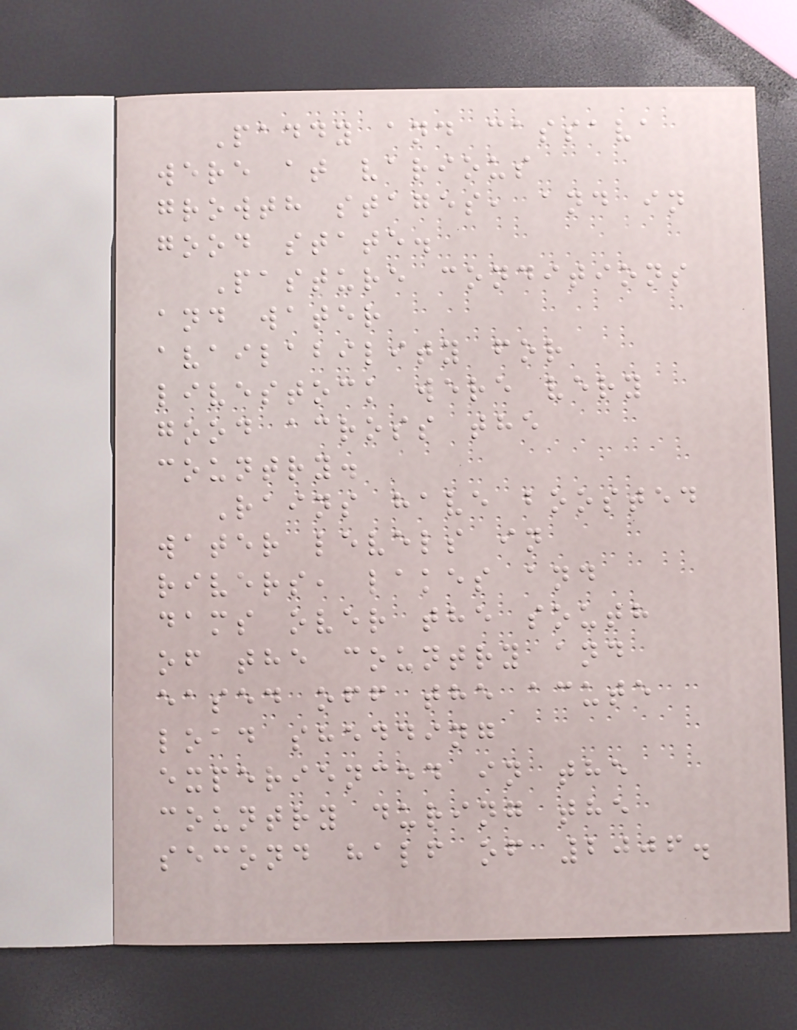Paddy and cassava
were at various
growth stages, and in
good state.
Pasture conditions
and water
availability for
livestock were very
good across the
country.
Rains have boosted
water levels in
rivers, lakes and
dams over the south
of the country and
eased off the acute
load shedding
experienced in the
country during the
second half of 2006.
